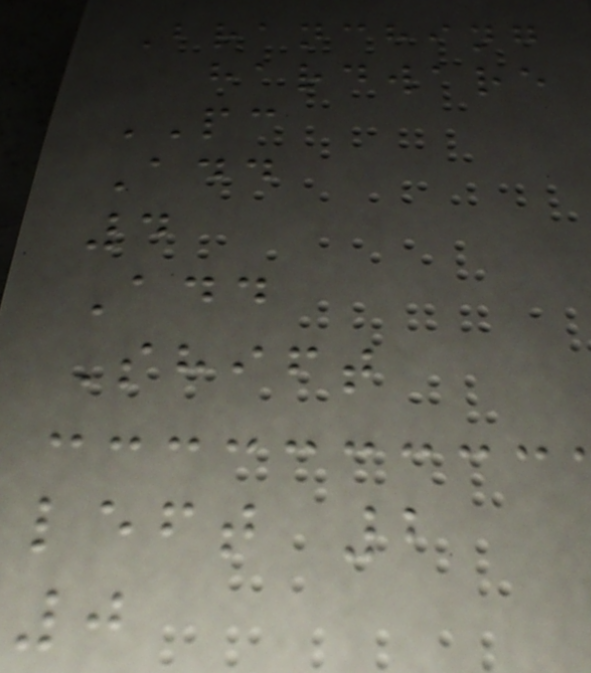Branching
hardware
PC
Add
4
Add
Shift
left 2
0
